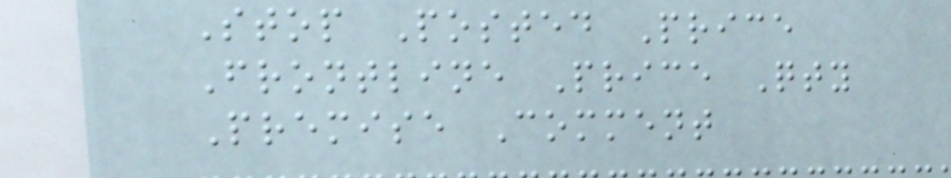Stop Posted Price
Frontline Price Qty
Premise Comment
